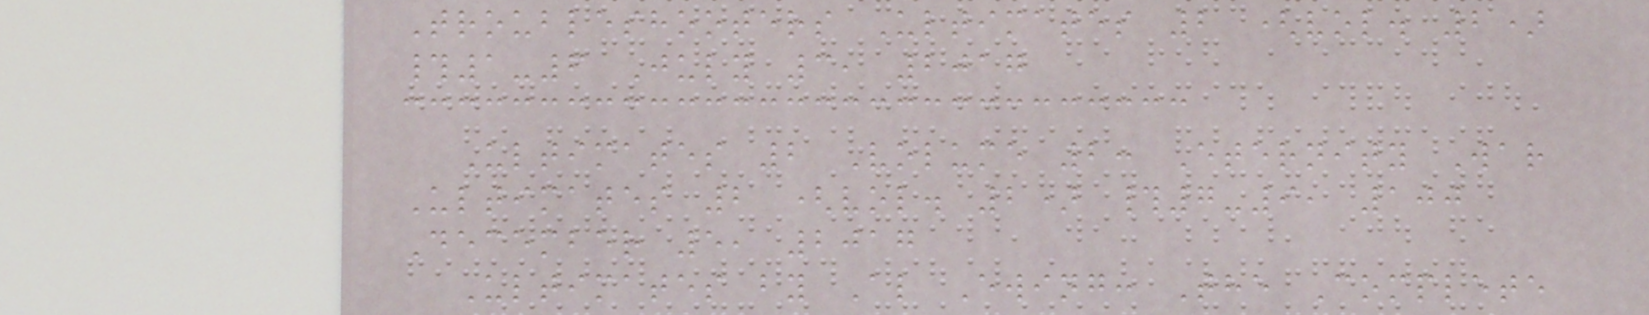Troubleshooters Ultimates 2 (vol. 2)
#1-6 July 3, 2017
Ultimates 2 Volume 2: Eternity War
Ultimates 2 (vol. 2) #7-9, 100
December 5, 2017
Ultimates by Al Ewing: The Complete
